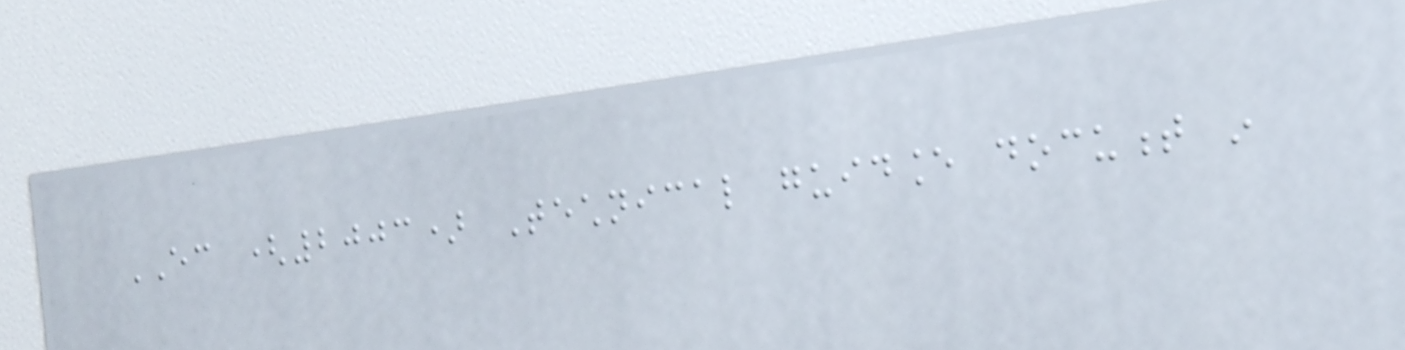EC (2003) Technical guidance document in
